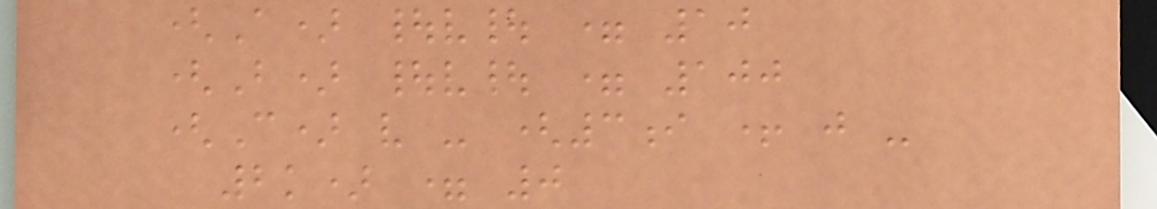(A) |v| = 10
(B) |v| = 100
(C) v - (3i + j -
2k) = 0
